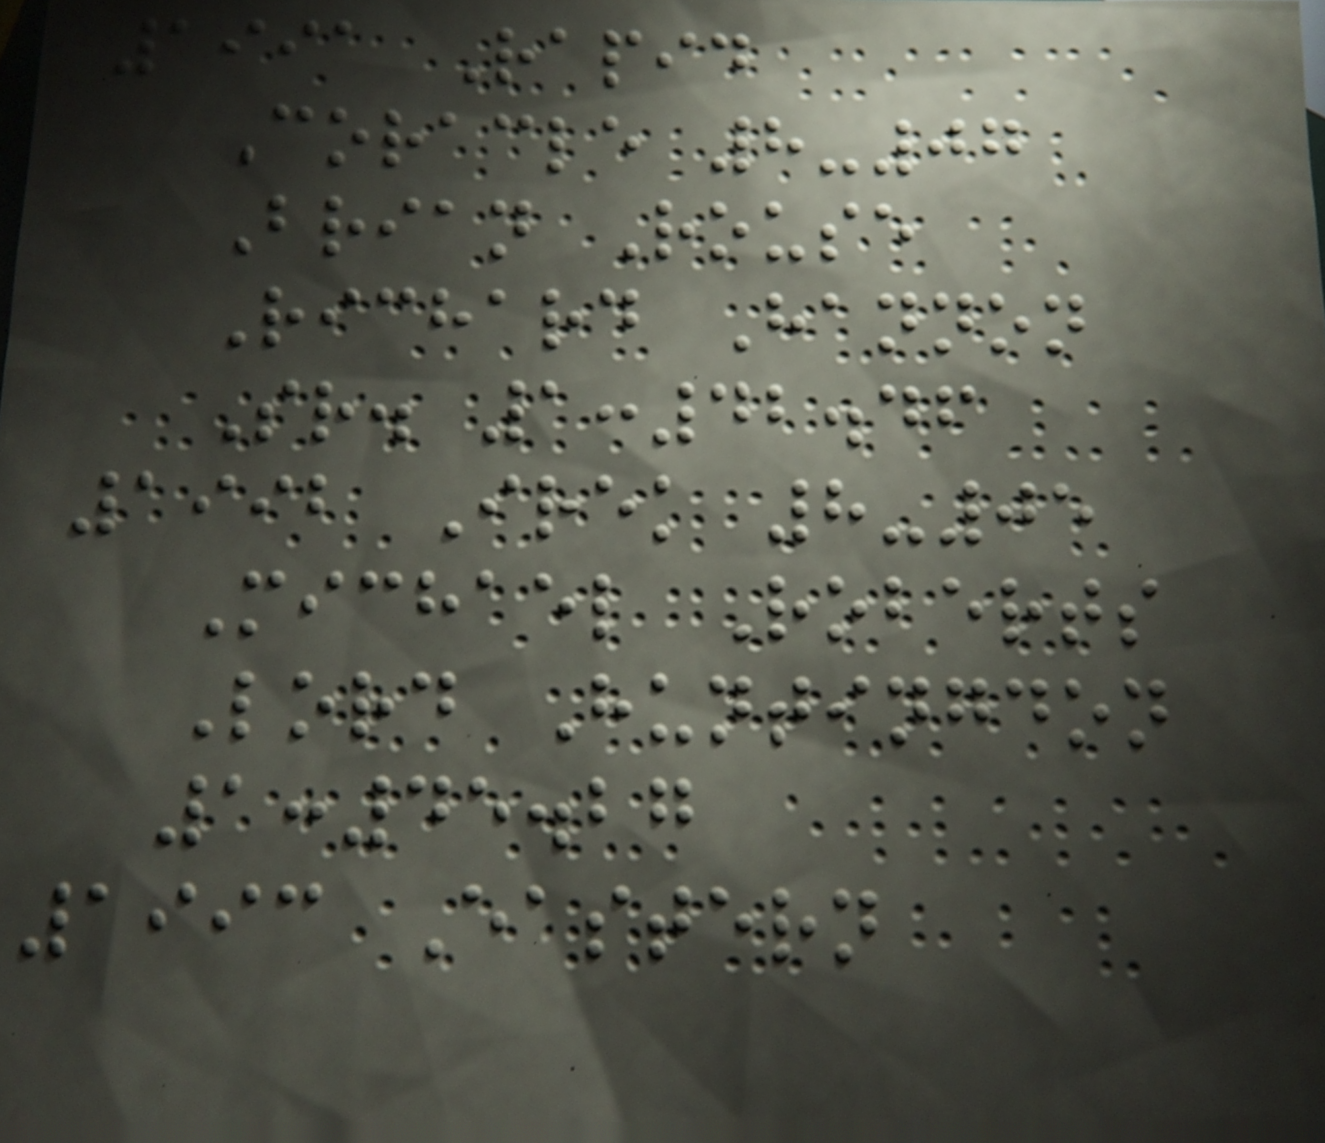1991 Rapid
Coracle 8-07
Brian Rouse
Richard Hannon
Sr. 1:42.46
1992 Irek 8-05
Michael Roberts
Lord Huntingdon
1:45.27
1993 Eastern
